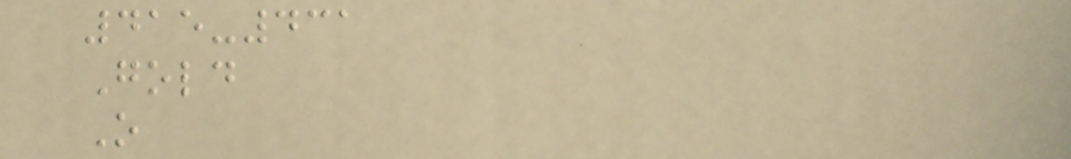415-431
Gold
O
